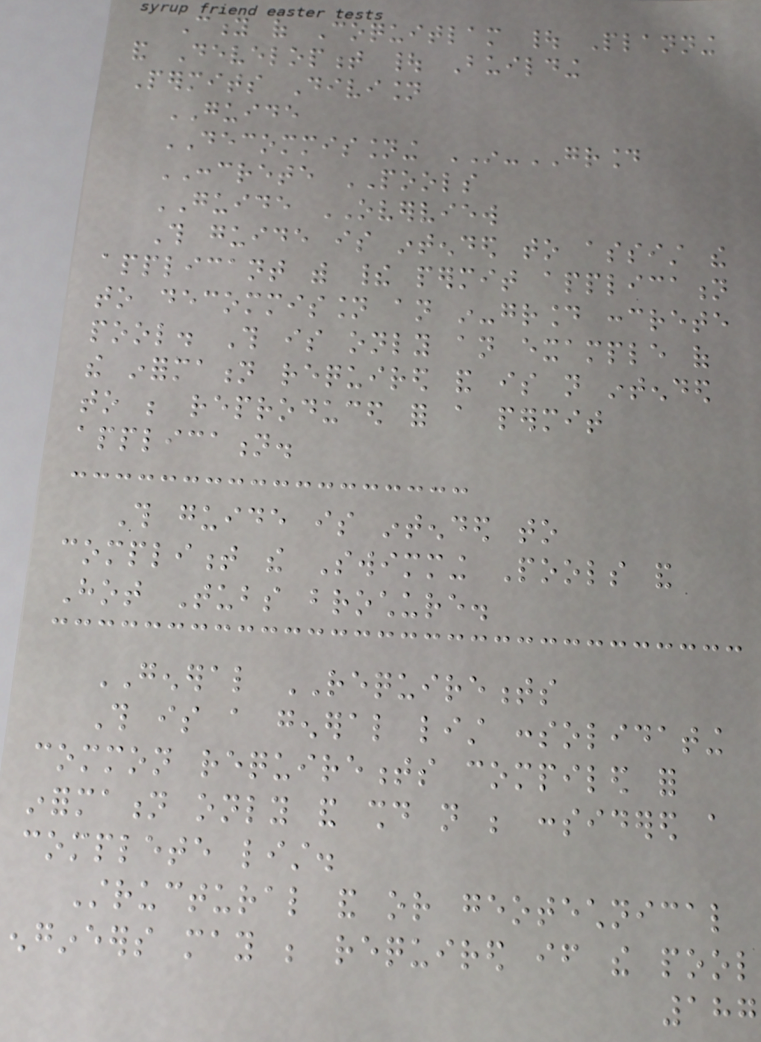City of Coquitlam | Planning
and Development | Building
Permits Division
GUIDE
DECOMMISSIONING IN-GROUND
CONCRETE POOLS
GUIDE OVERVIEW
This guide is intended to assist the
applicant with their permit application
to decommission an in-ground concrete
pool. This is only an example of
the information required and is not intended
to be reproduced for a permit
application.
This guide is intended to
compliment the Swimming Pools and
Hot Tubs brochure.
GENERAL REQUIREMENTS
This is a general list consolidating
common requirements compiled for
information only and should not be considered a
complete list.
Structural and or geotechnical
engineers may be required if the pool
187
